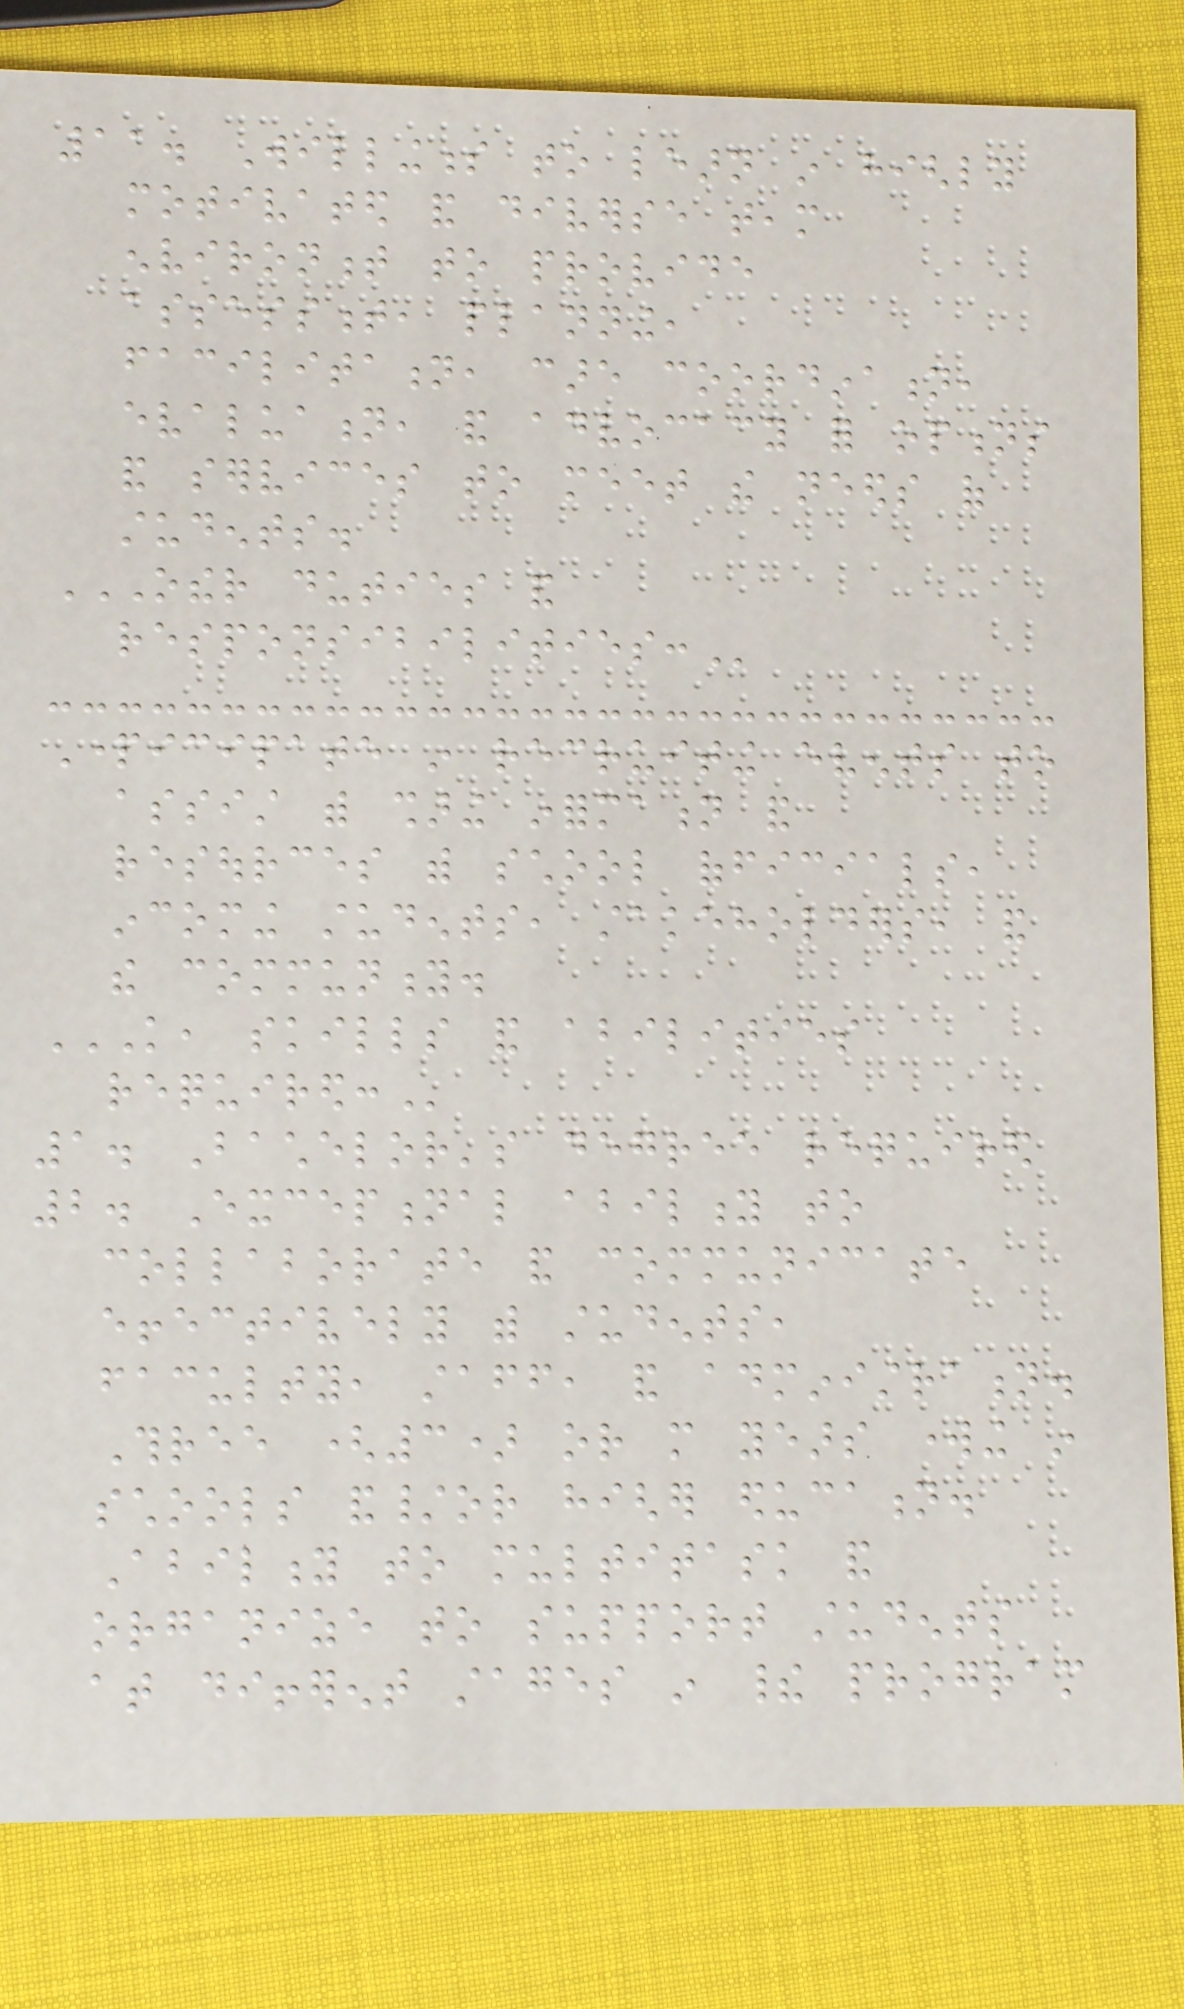11. Willingness to learn in highly
motivated and diverse team
environment to provide
assessment, planning,
facilitation, care coordination,
evaluation, and advocacy for options
and services to meet the needs of
students.
OTHER DUTIES AND
RESPONSIBILITIES:
Participate in recruiting events to
assist with sharing information and
resources with school officials,
incoming students, stakeholders, and
the community.
KNOWLEDGE, SKILLS AND ABILITIES
REQUIRED:
1. Bachelor's degree required
2. Exceptional ability to
collaborate and communicate
effectively with students,
faculty, staff, and administration.
Three (3) or more years working in
schools and/or higher education.
Ability to multitask and
organize to support students
at different stages in their program
